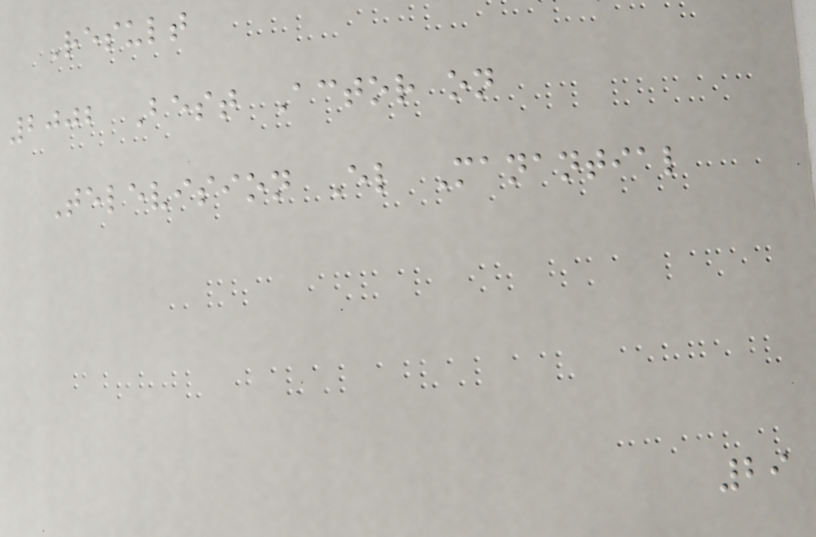Result
2002 Best Actor on
Television El Manantial
29
